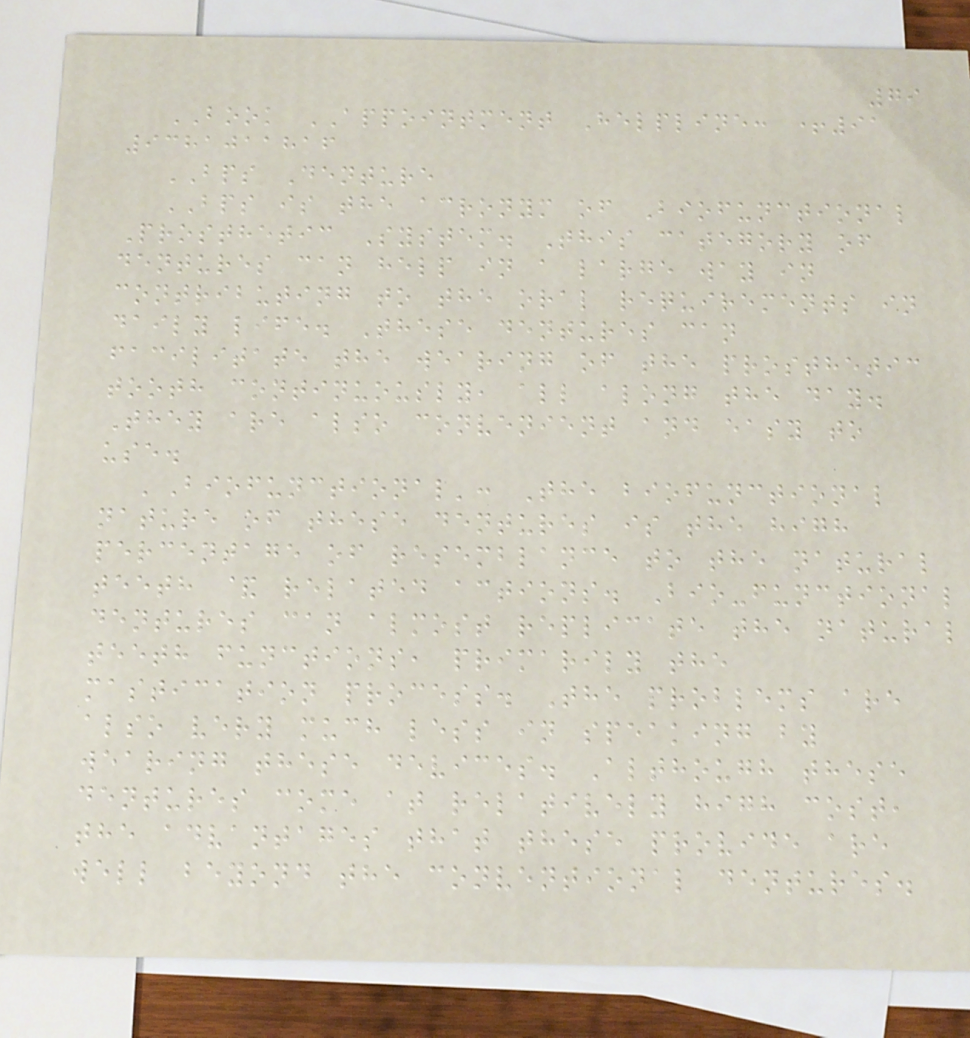79
BOOK APPOINTMENT Helpline: +91
9381011816
BPS Denture
BPS is the acronym of Biofunctional
Prosthetic System. This category of
dentures can help in a large way in
contributing to the oral requirements in
daily life. These dentures can
facilitate the wearing of the prosthetic
tooth continuously, all along the day.
They are also convenient and easy to
use.
'Biofunctional': The biofunctional
nature of these dentures is the high
percentage of resemblance to the natural
teeth & related actions. Bio-functional
dentures can almost replicate the natural
teeth functions, primarily the
mastication process. The problems are
also very much less in speaking by
wearing these devices. Although these
dentures come at relatively high cost,
the advantages that these provide are
well beyond the conventional dentures.
